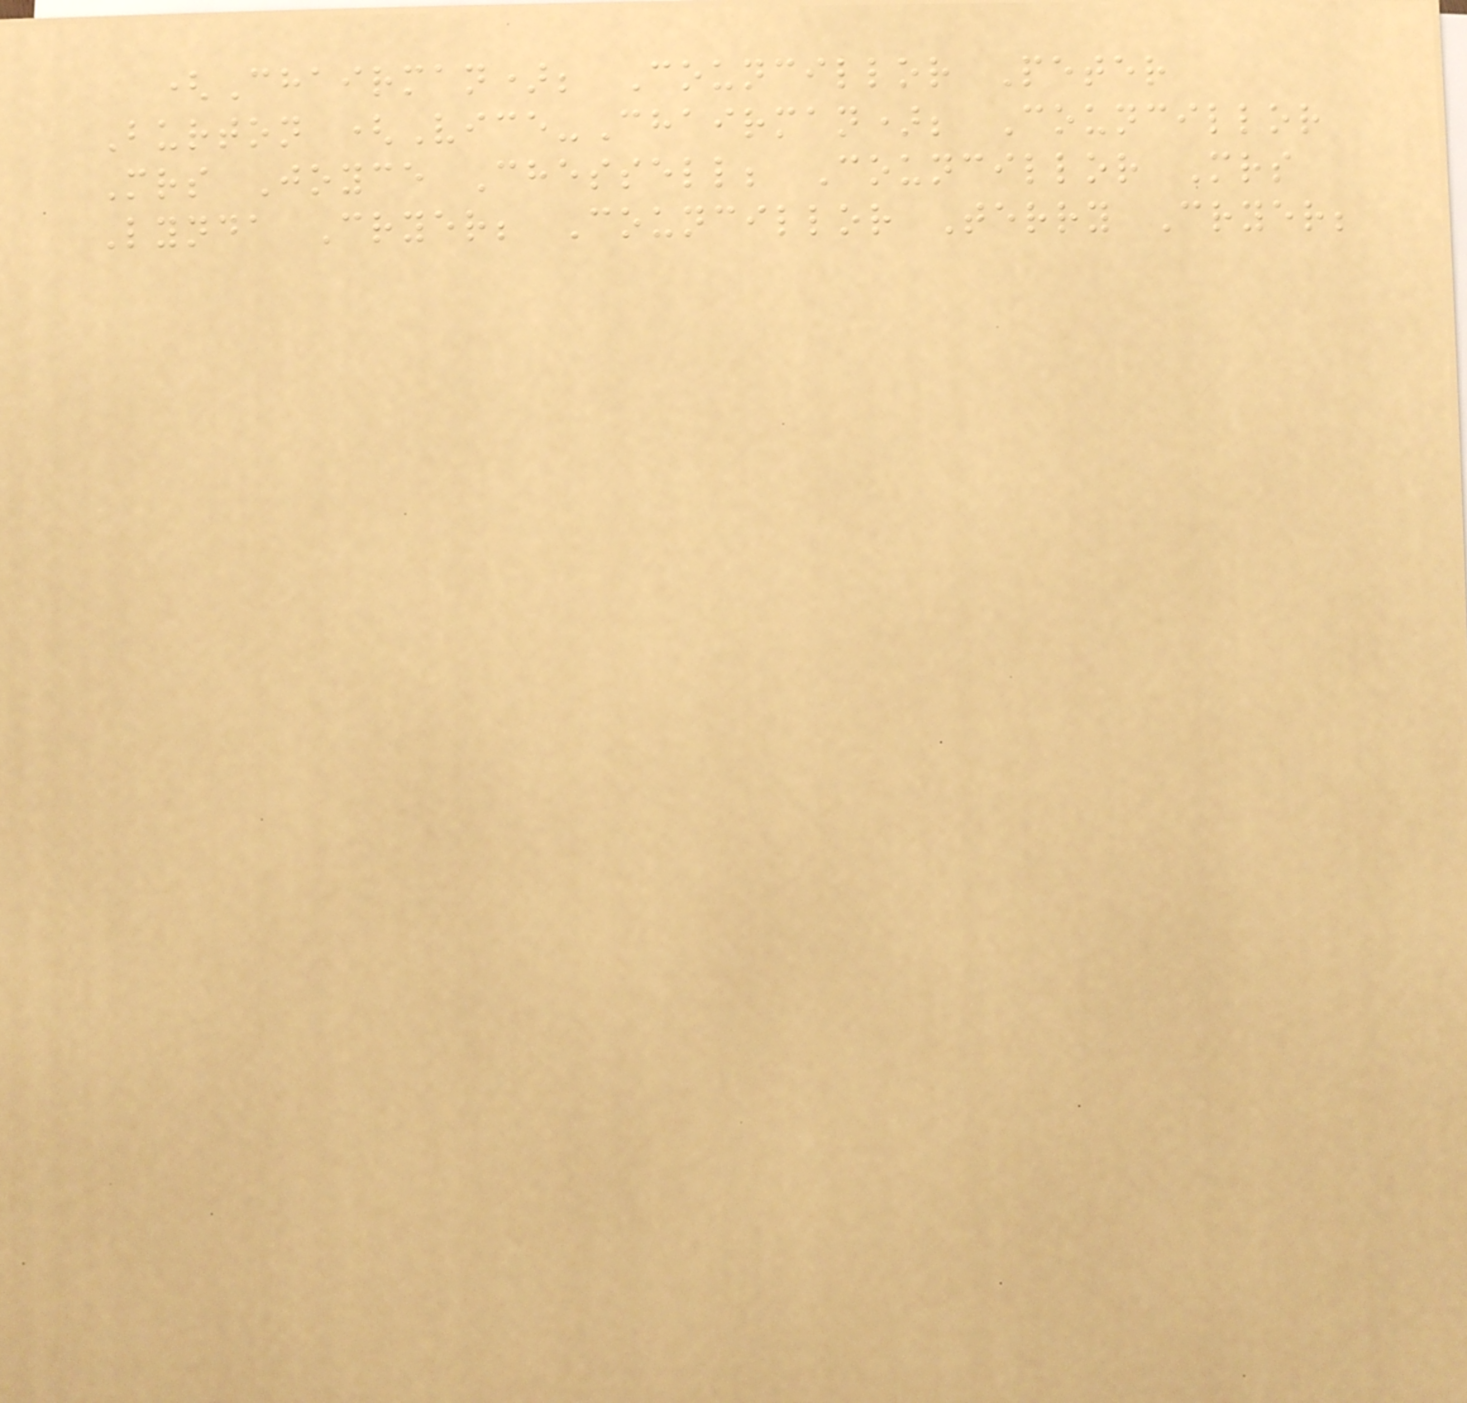(Chairman); Councillor Peter
Burton (Vice-Chairman); Councillor
Mrs Joyce Chessell; Councillor Mrs
Lynda Cryer; Councillor Terry Cryer;
